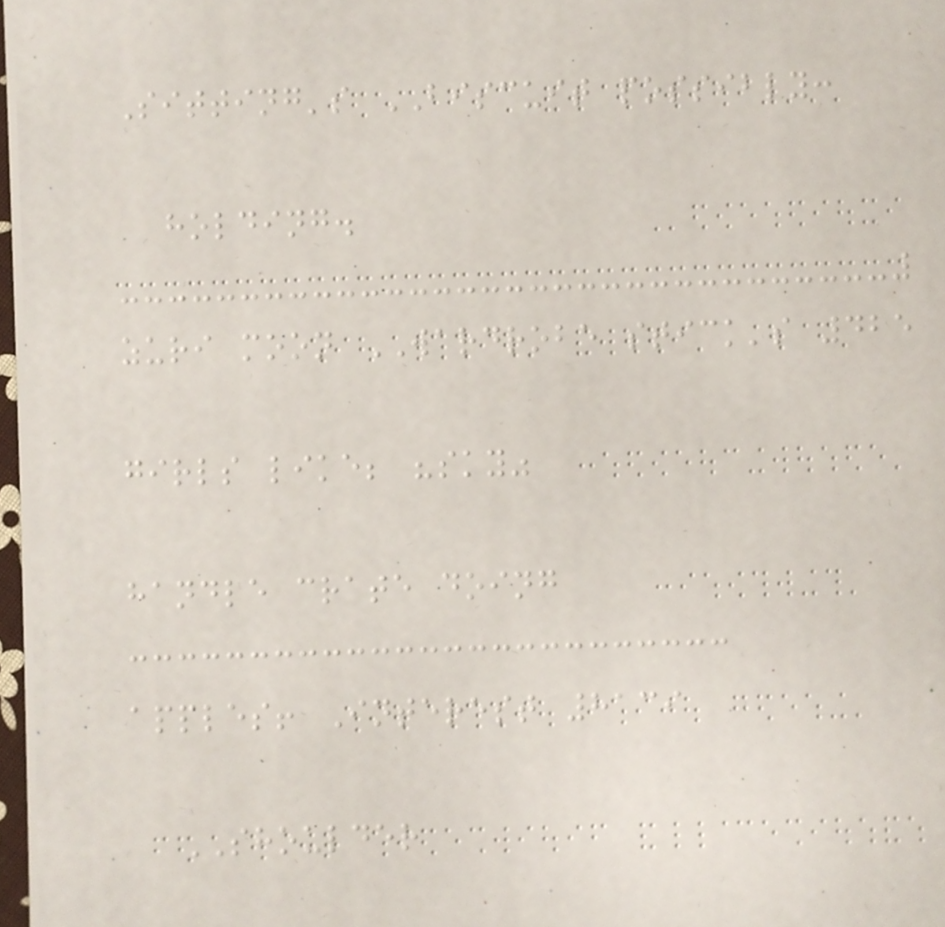Sitting's BISCUIT possibly:
holding.
zuri moon WARDROBE stick's 425
girls like; "sky"
handle crate doing
apples! Interest 8139
SHOULDER
